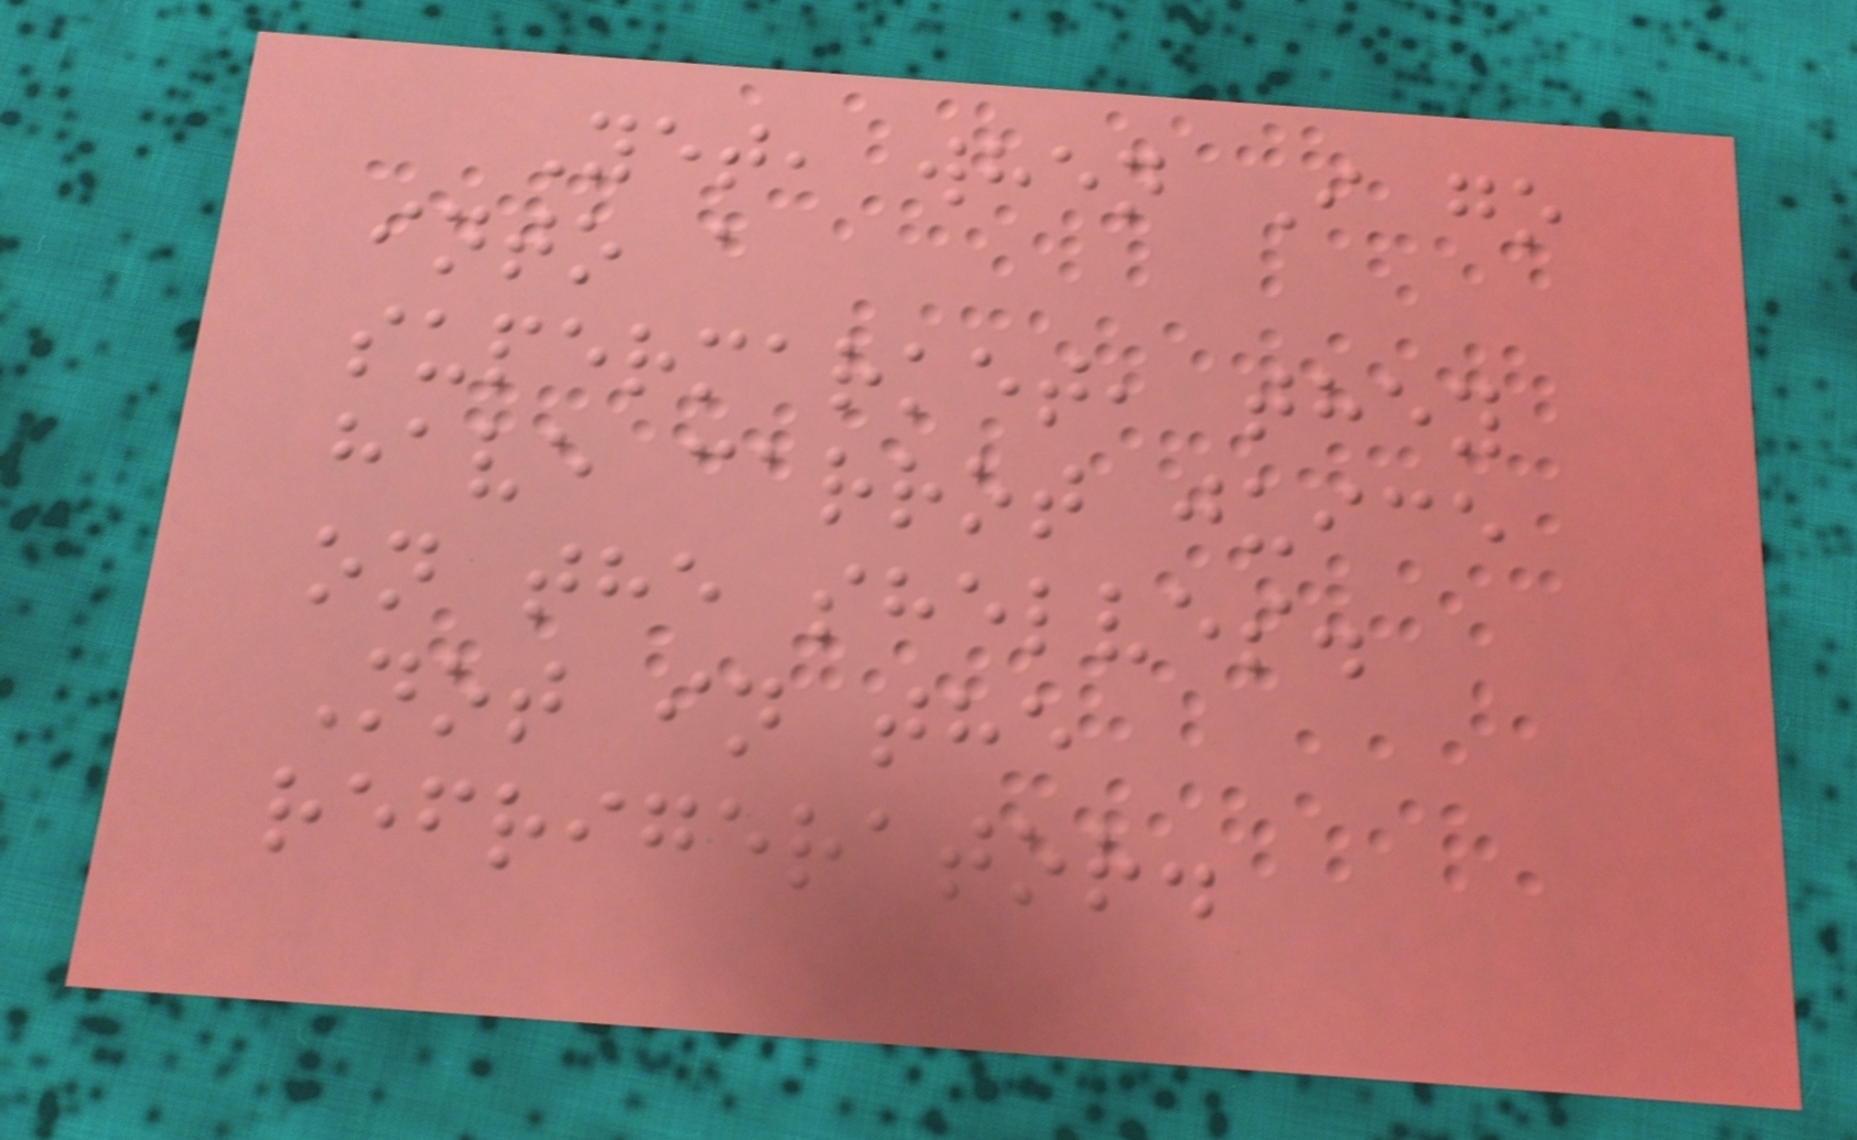Yet, when I go
into a
supermarket, they
have carrot juice
on the shelves.
Not in the
refrigerator.
